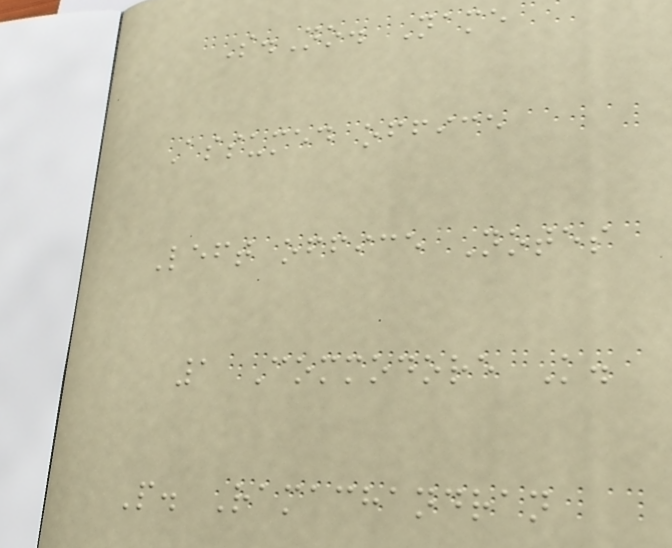S.No. Name
Assumed office
Left office Notes
1 Commodore K.
P. Ramachandran
